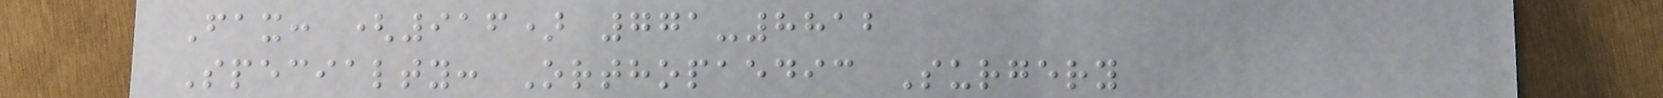Fax: (916) 771-8812
Specialty: Orthopaedic Surgery
